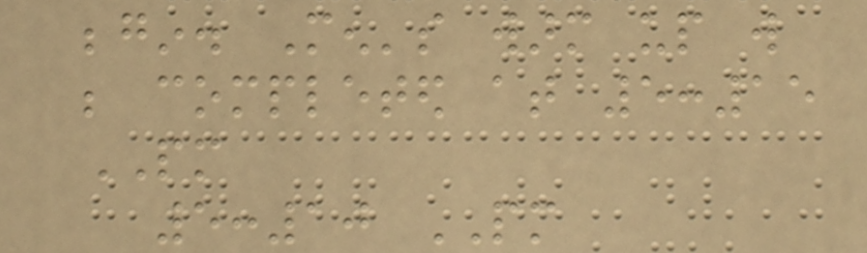begin. Men's warm up will
be completed at 5:15
PM
5:10 PM
